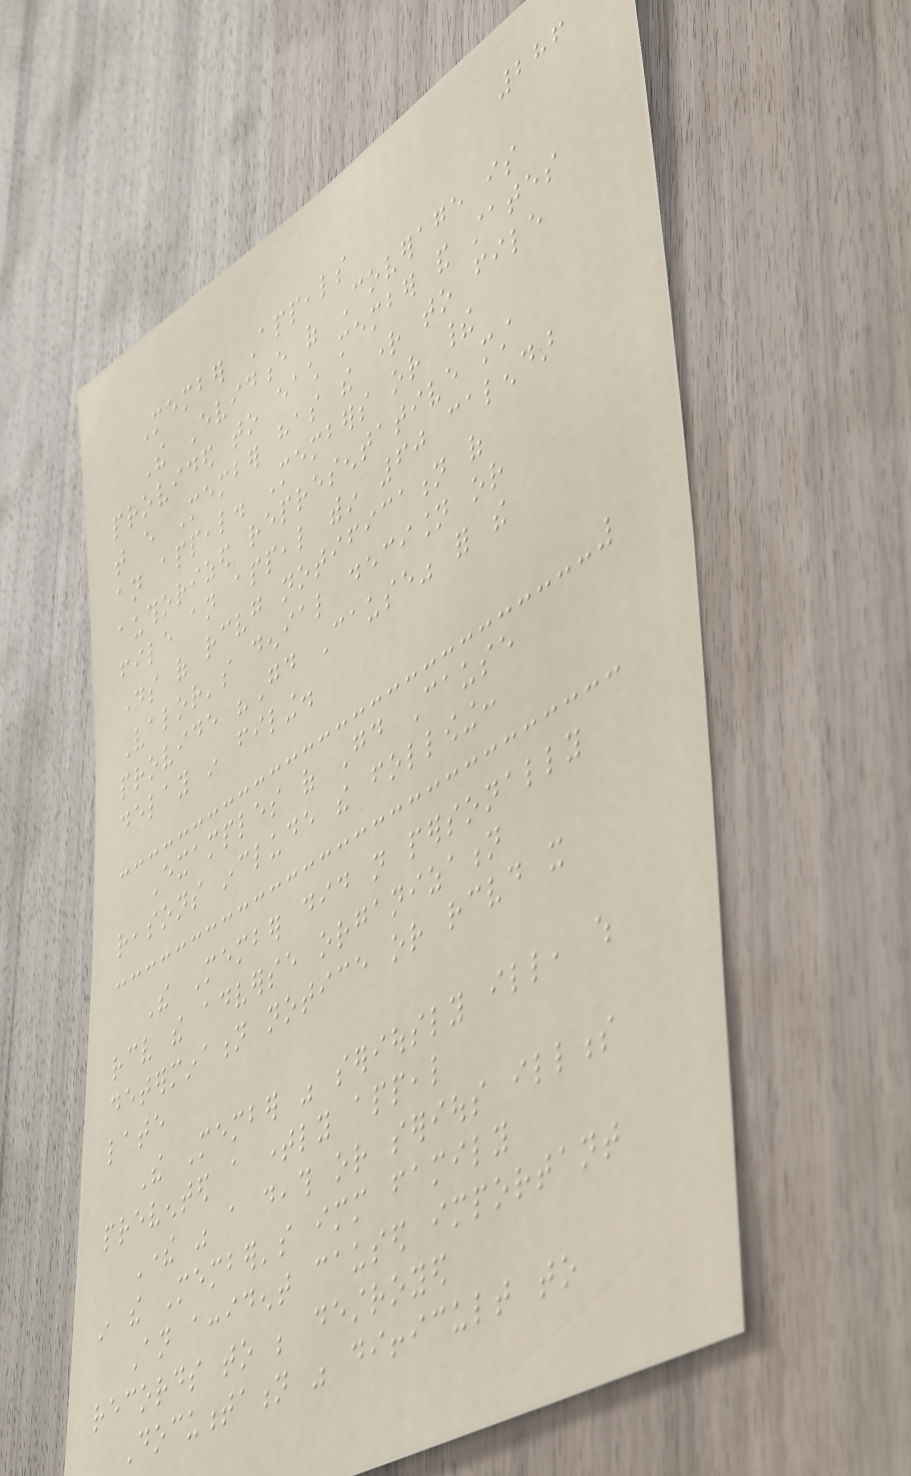286
Member Appeals
The Evidence of Coverage is
provided to each member and states
that every Member has the right to file
an appeal. Members or their
authorized representative must
file an appeal within 60 calendar
days of receiving notification of
Valor's denial decision or
provide "Good Cause" for the
delay in filing.
Examples of Good Cause
reasons include the following:
The Member did not personally
receive the adverse organization
determination notice or received it
late
The Member was seriously ill, which
prevented a timely appeal
There was a death or serious illness
in the Member's immediate family
An accident caused important
records to be destroyed
Documentation was difficult to
